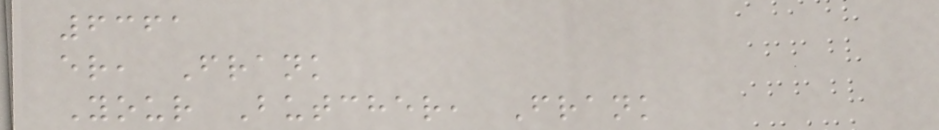6361
er, Frank
Your Butcher, Frank
